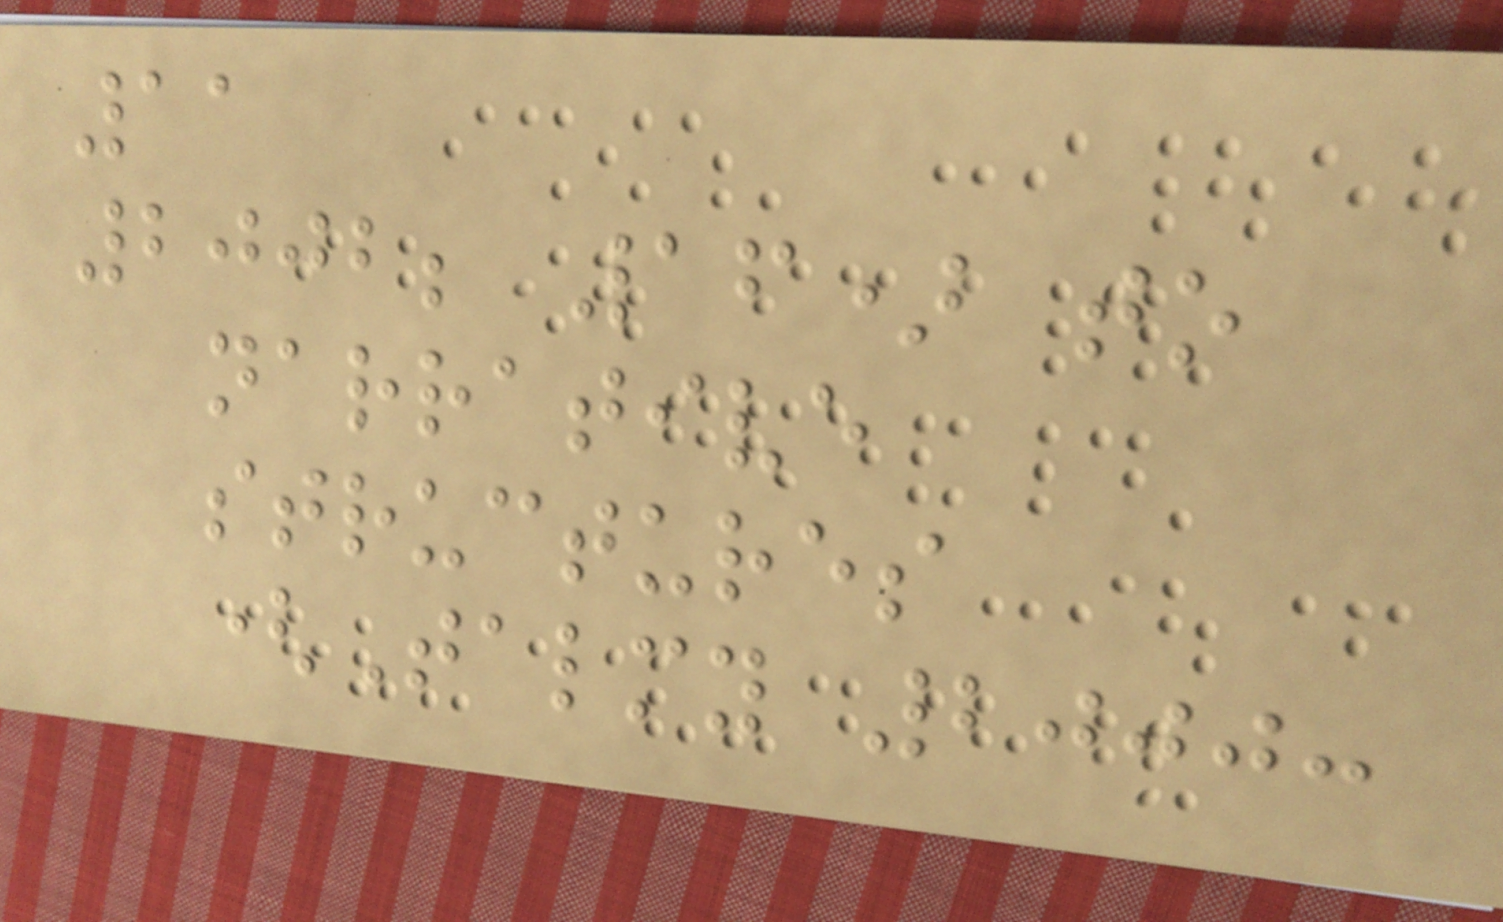11
2002; 16) to
narrative
structures
(Talmy 2000:
